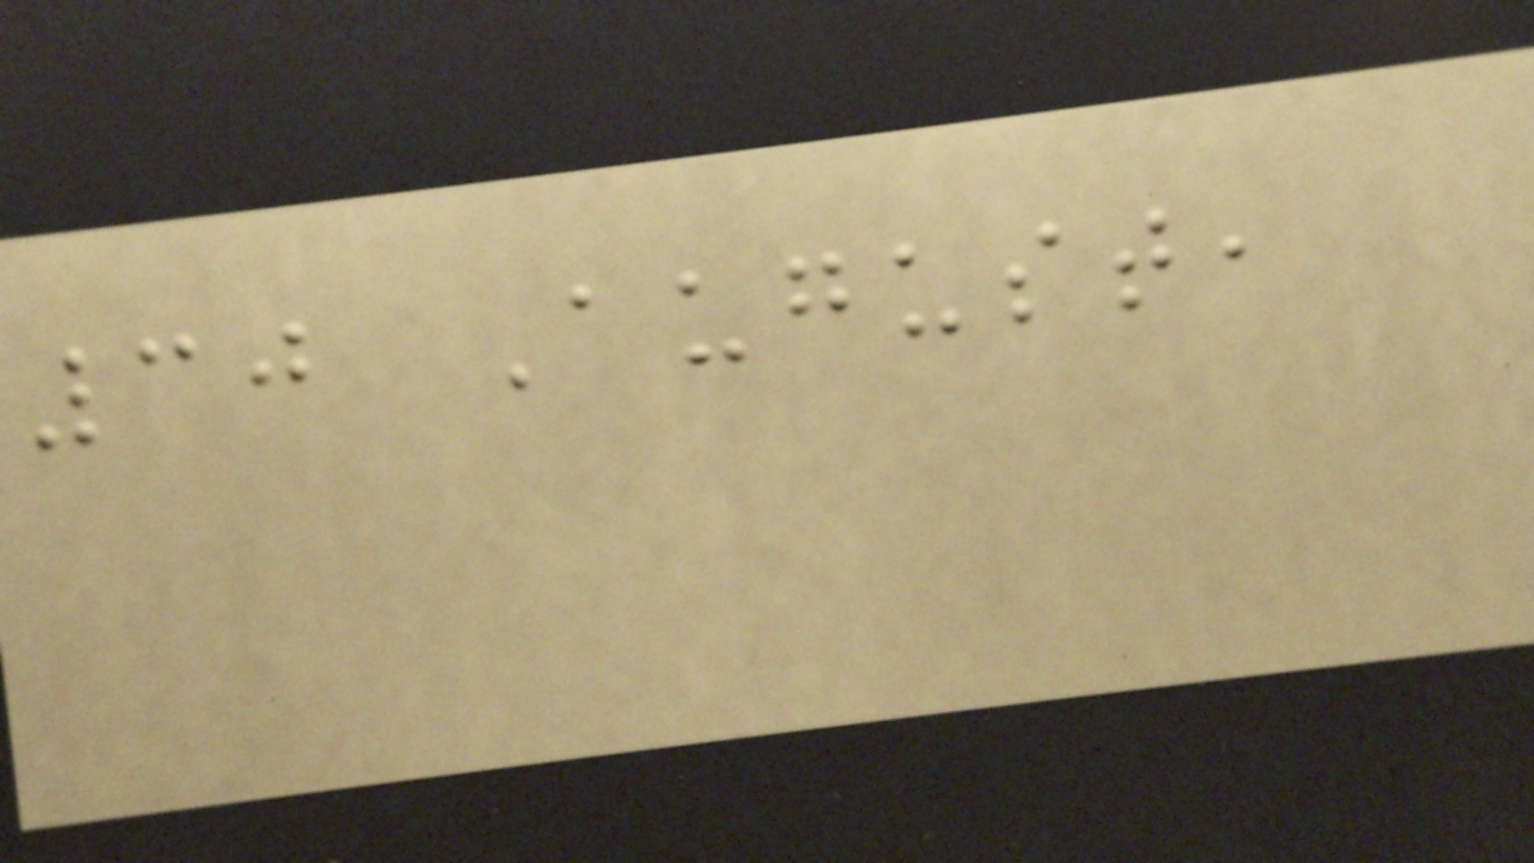30 August,
